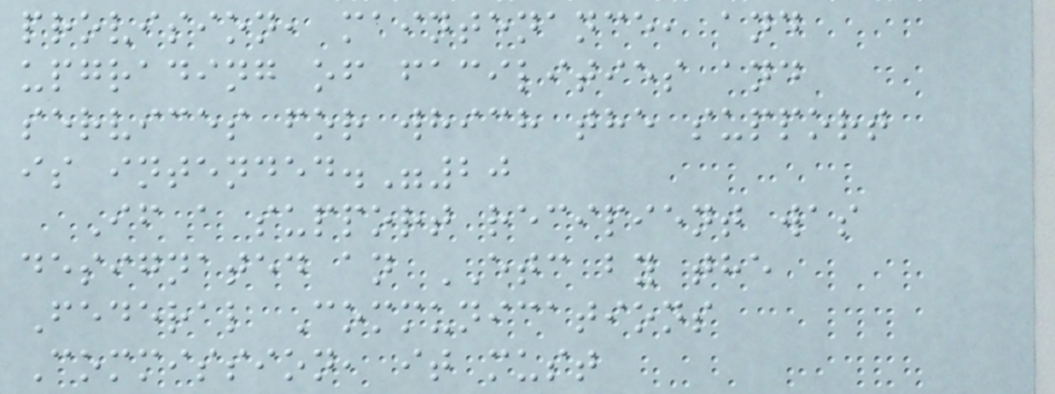provision, maintenance, and
upgrading of facilities and
services for which the support
is intended."20
If a support recipient was
designated an ETC by the
Federal Communications
Commission, it must
